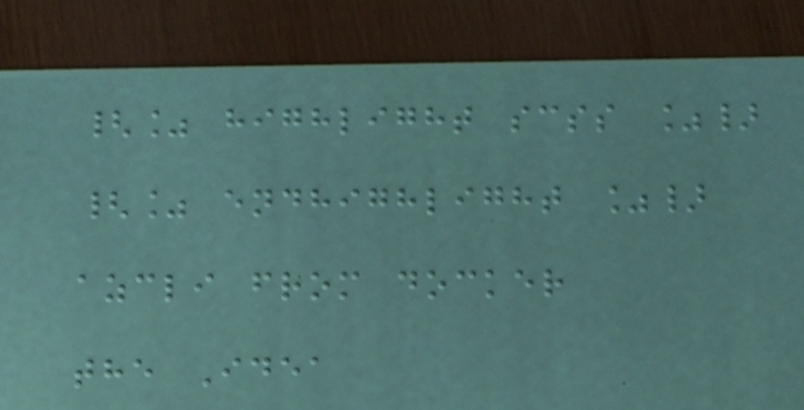{% highlight scss %}
{% endhighlight %}
azcli from docker
the Idea
